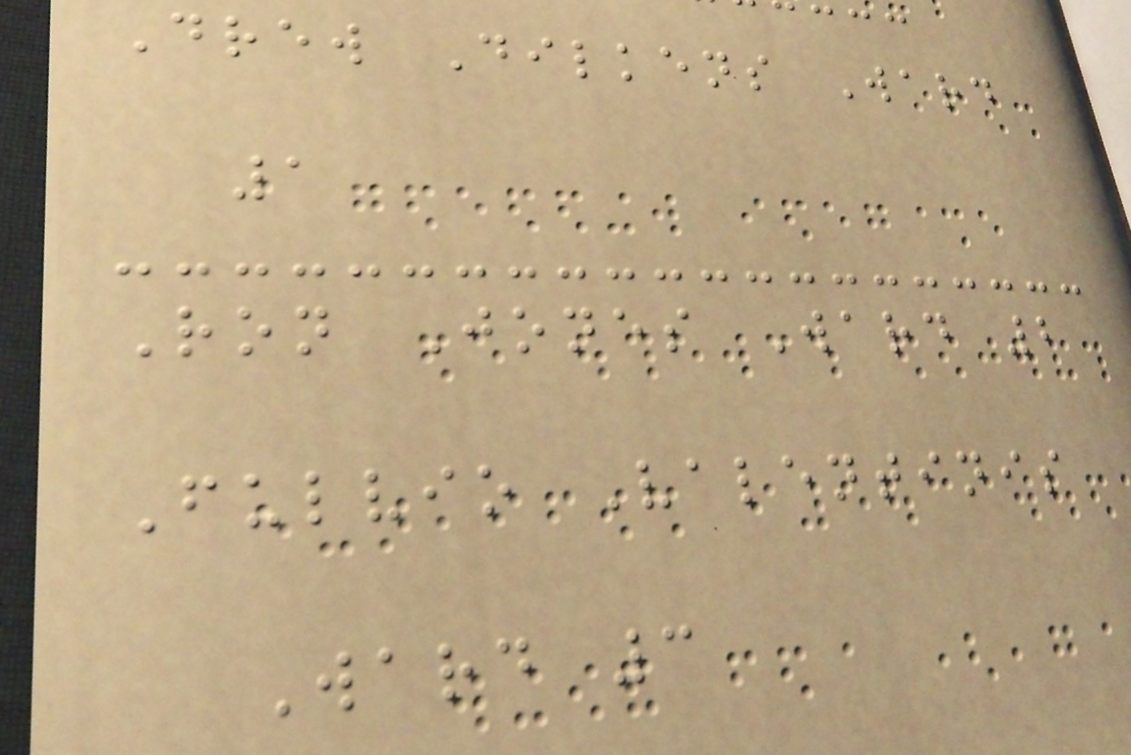Drew Dilkens Ward
1
Ron Jones Ward 2
Fulvio Valentinis
Ward 3
